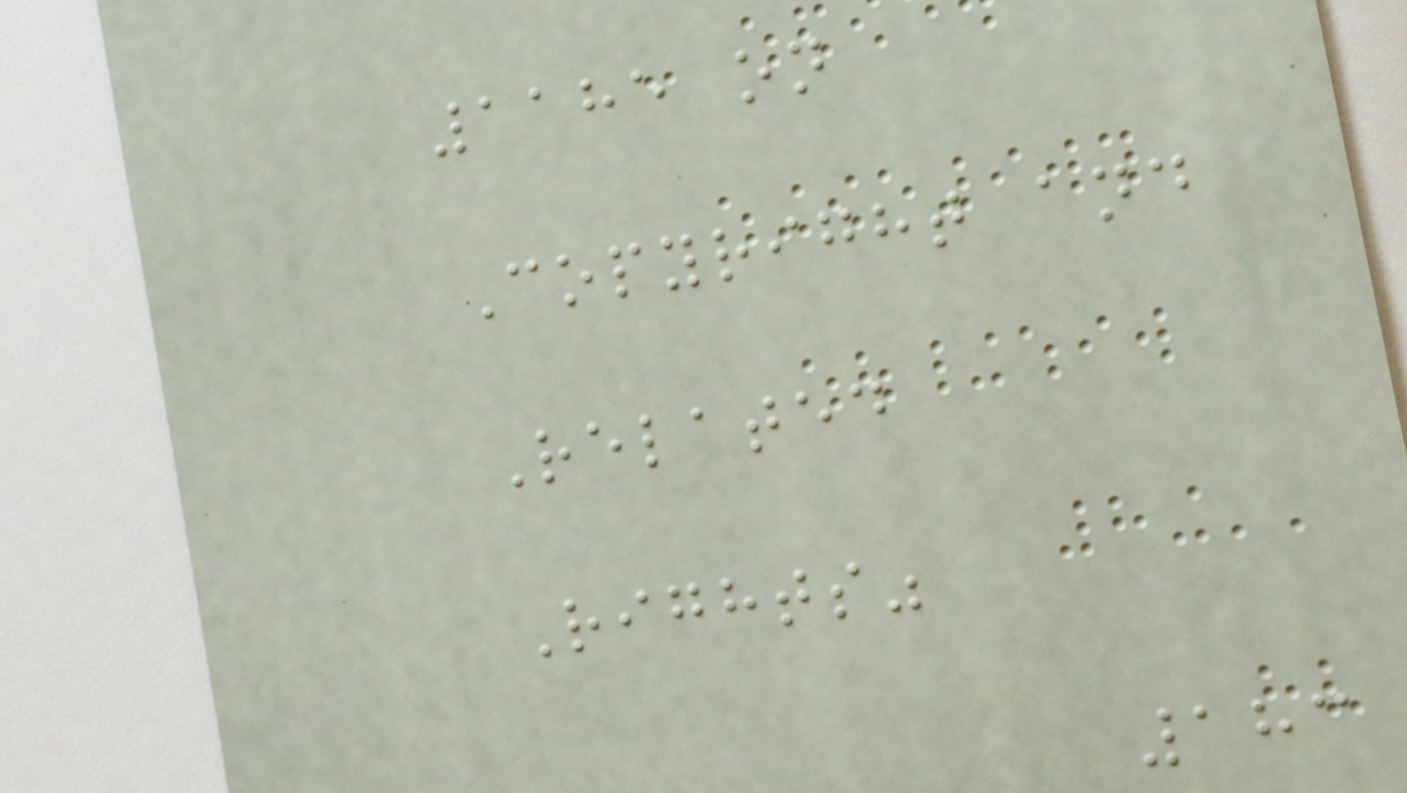1185 on
Copyright and
Related
Rights"
183
